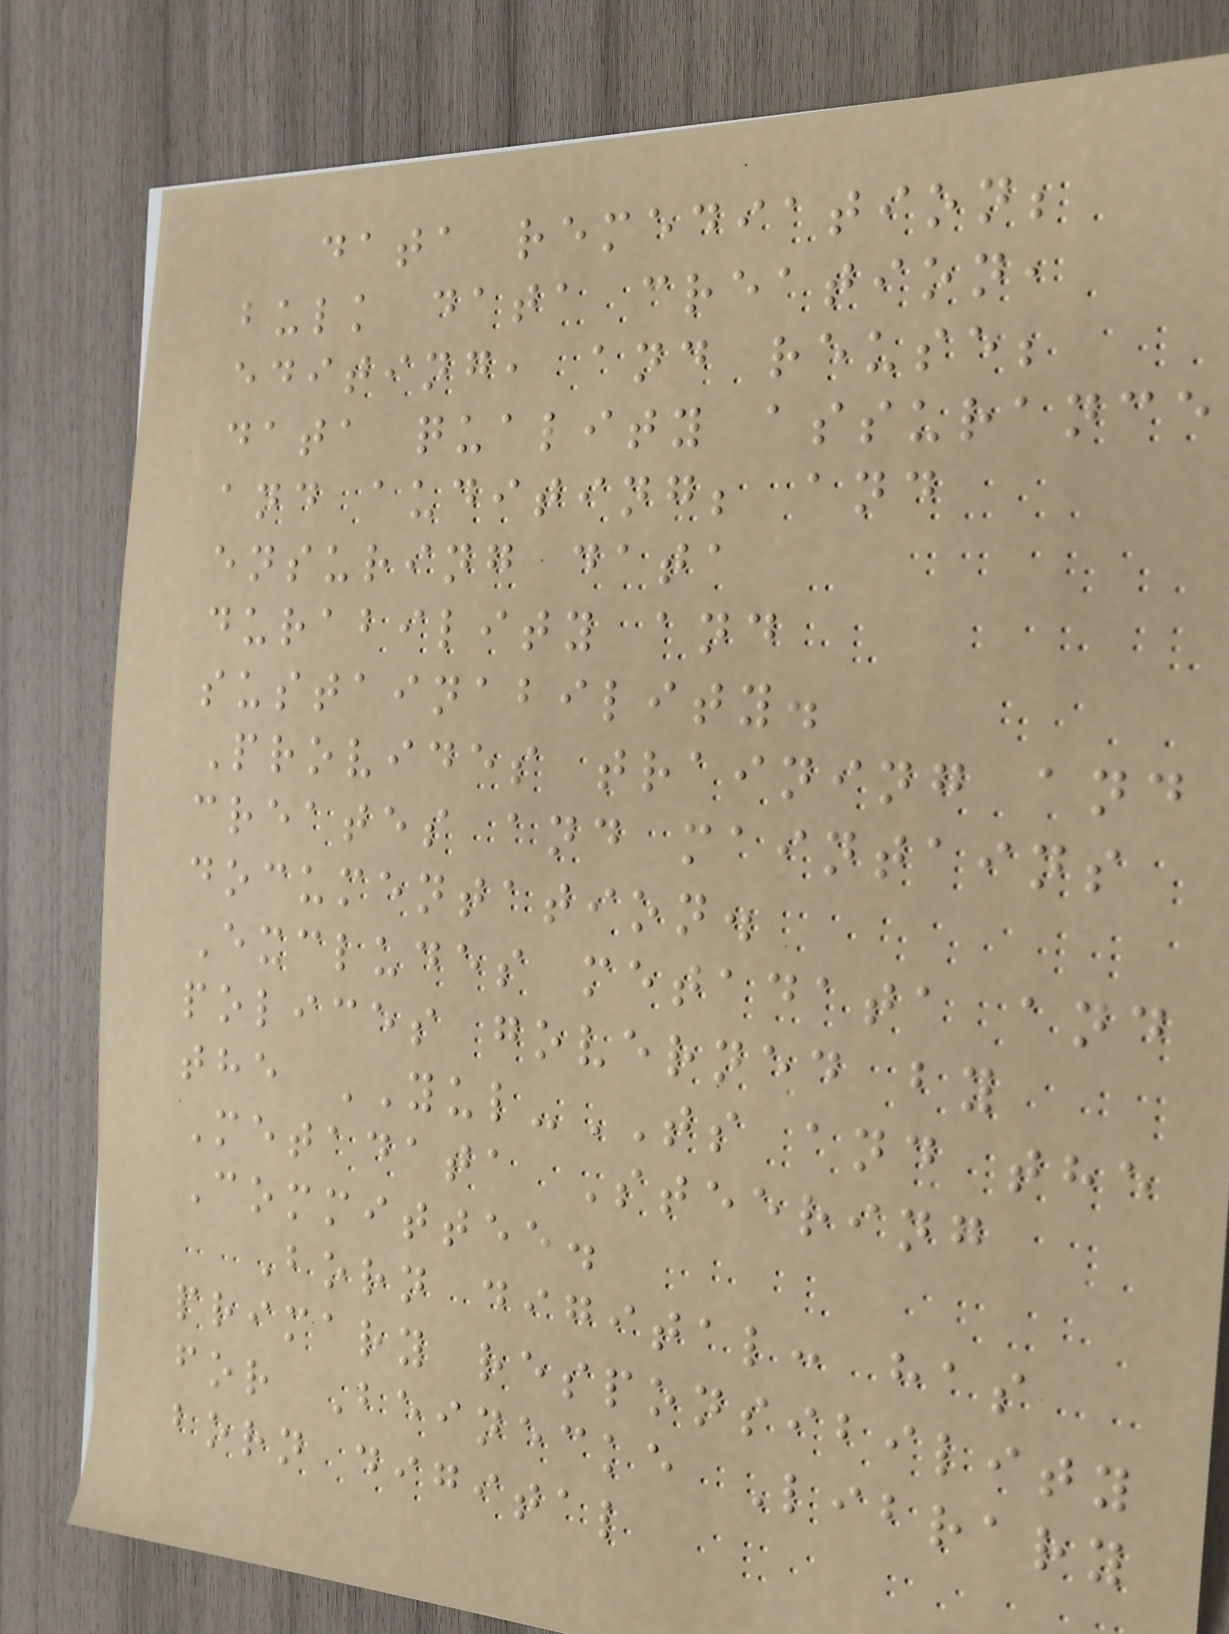data remediation;
bulk data creation,
editing, and reuse;
data quality assurance
and auditing; and
ensuring data
durability and
sustainability.
Provides training and
creates and maintains
documentation.
Excludes metadata and
polices governed by
the YUL-TS and the
Metadata Steering
Committee.
Born digital: has
primary responsibility
for Beinecke Library
born digital
